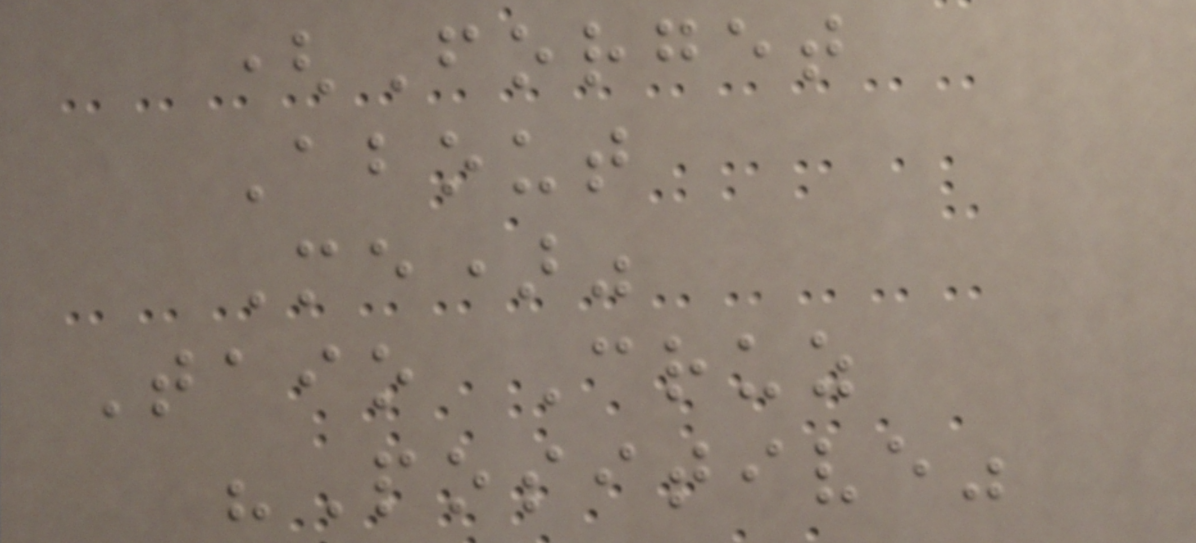(Forget
About
Me)"
Taio Cruz
"Positive"
